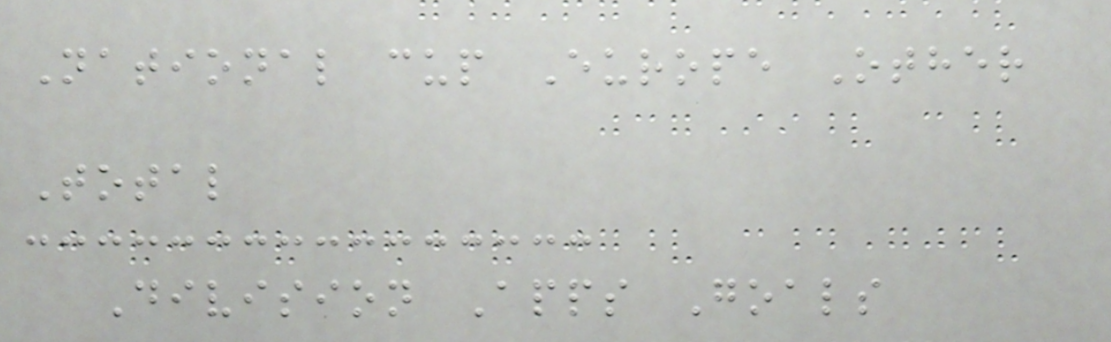National cup Europe Other
Total
Division Apps Goals
